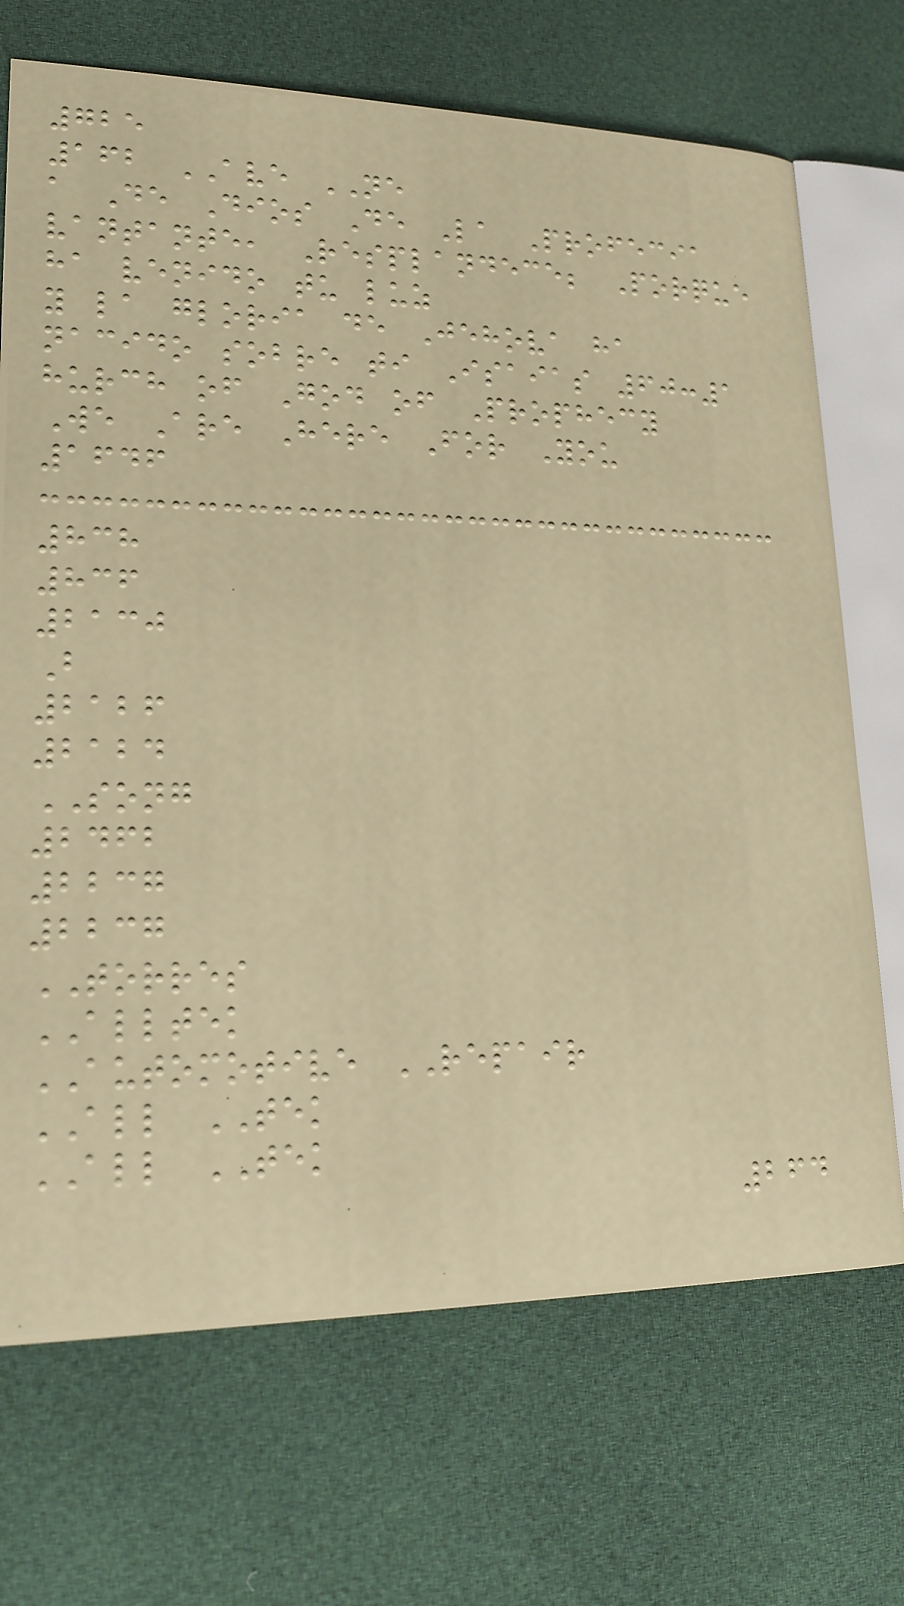725
162 AVE NE
a De Dios De La Profecia
vantante, Resplandece; Porque
ha venido tu luz
y la gloria de Jehova ha
nacido sobre ti Isaias 60:1
hurch of God of Prophecy
We Are Here For You
1646
838
836
2130
B
2126
2124
SONG
2462
2237
2237
TORRES
ALLTEK
AUTOMOTIVE REPAIR
ALL TEK
ALL TEK
264
